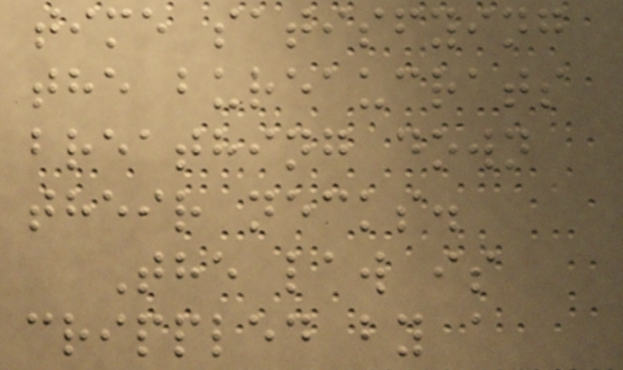time satisfying
the bureaucrats
breathing down
their necks.
The law is
crippled by a
